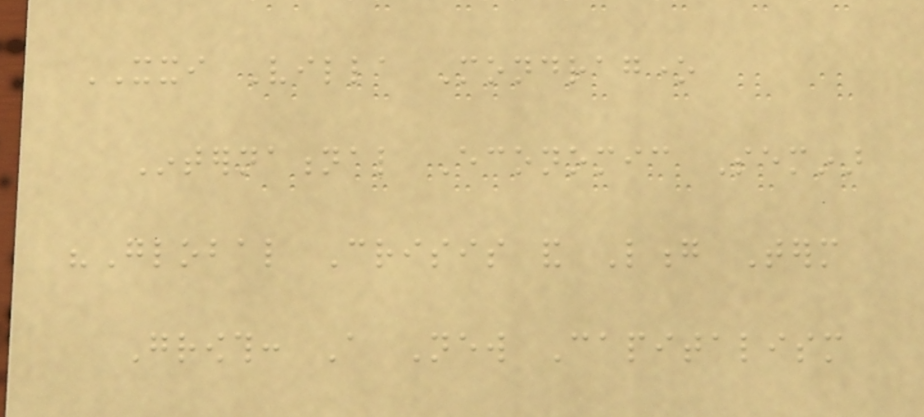XXI Villa Mondragone
International Economic Seminar
"Global Crisis and Long Term
Growth: A New Capitalism
